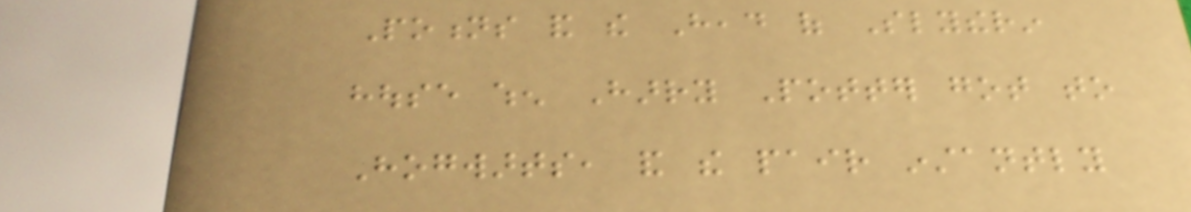Potions and the Head of Slytherin
house when Harry Potter got to
Hogwarts, and the pair instantly
